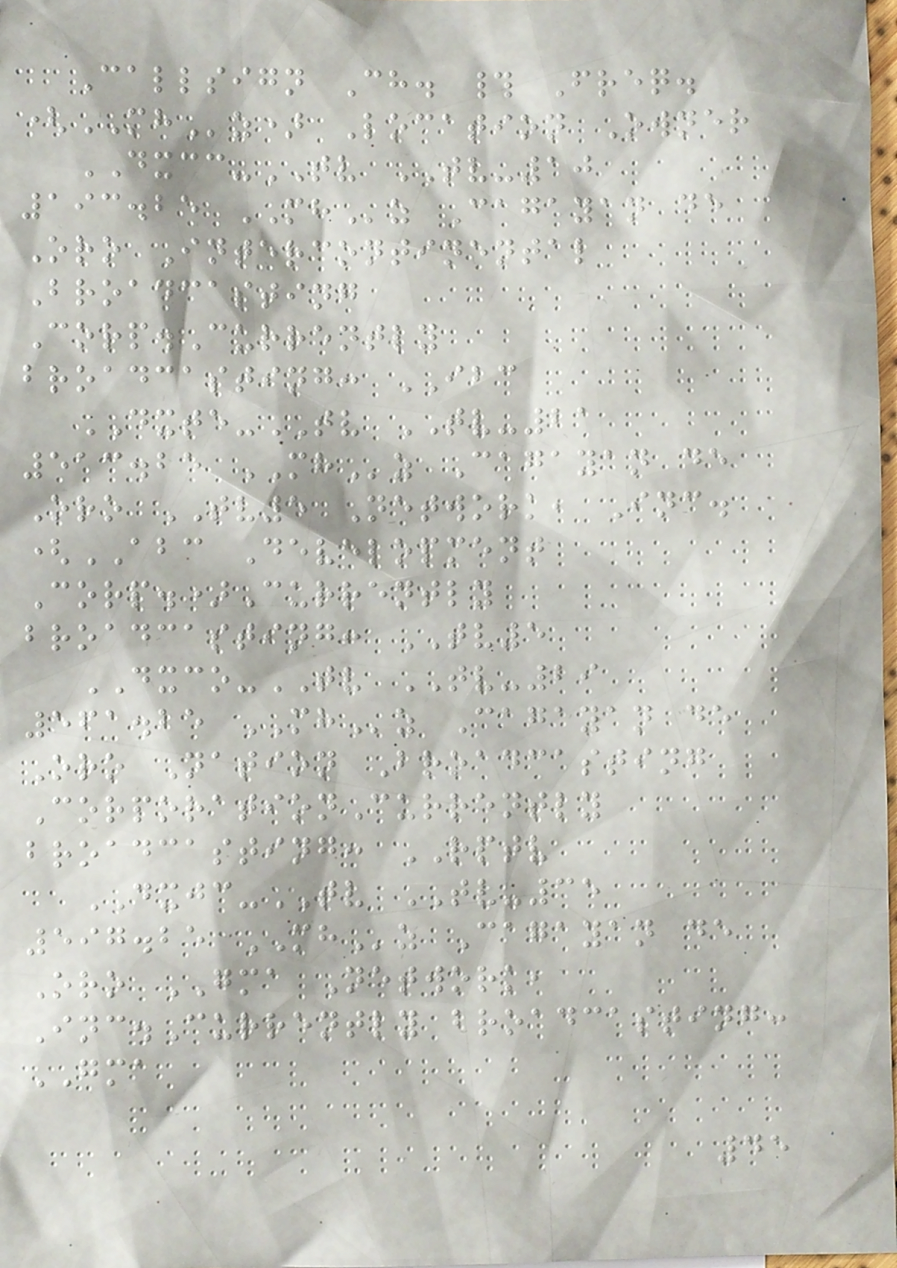Callsign Ch. # Freq.
(MHz) Location Owner
DXCC-TV TV-10
193.25 MHz Cagayan de
Oro Intercontinental
Broadcasting
Corp.Currently
broadcasting: IBC
DXTE-TV TV-21
513.25 MHz Cagayan de
Oro TV5 Network, Inc.
(ABC Development
Corp.)Currently
broadcasting: TV5
DXCO-TV TV-29
561.25 MHz Cagayan de
Oro Nation Broadcasting
CorporationCurrently
broadcasting: RPTV
DXJC-TV TV-35
597.25 MHz Cagayan de
Oro GMA Network,
Inc.Currently broadcasting:
GMA
45
